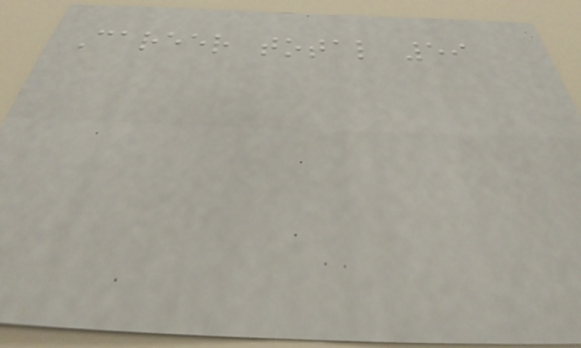Career total 59
